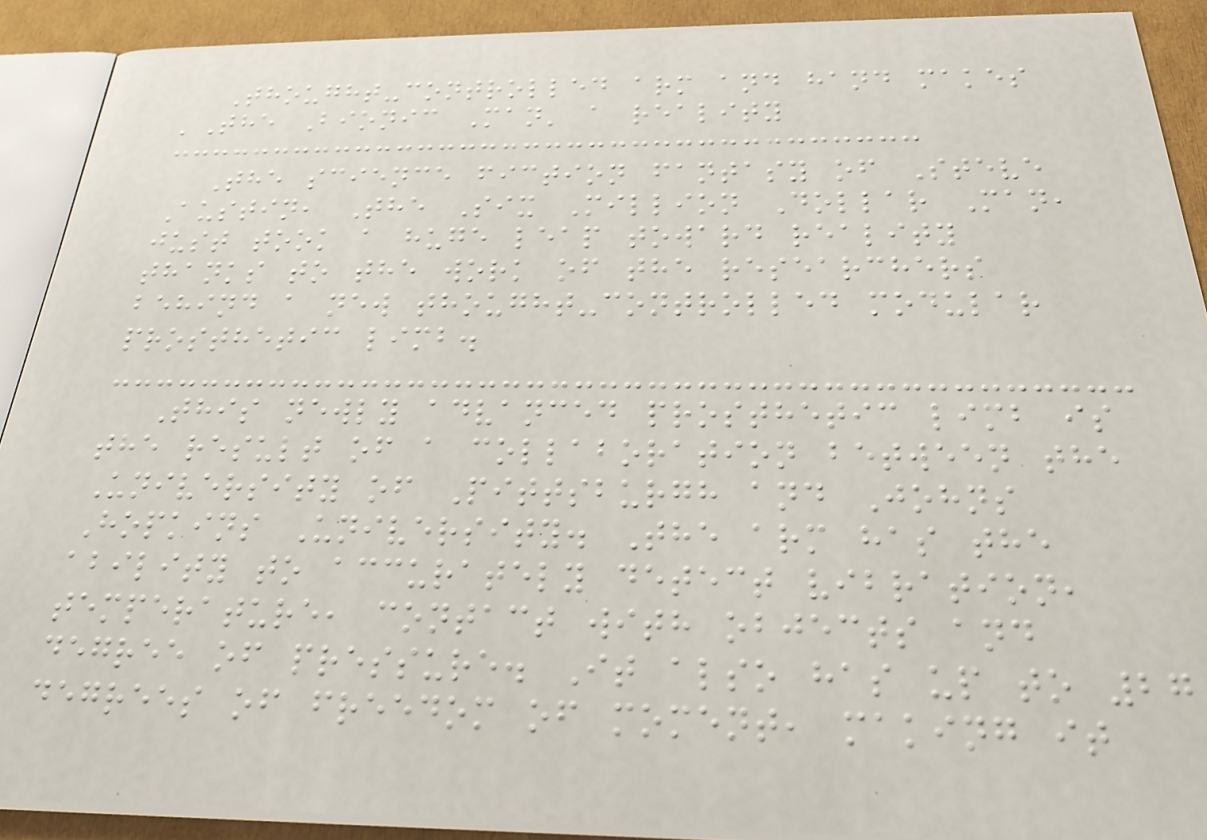Thought-controlled arm and hand makes
'The Bionic Man' a reality
The science fiction fantasy of Steve
Austin, The Six Million Dollar Man,
just took a huge leap toward reality
thanks to the work of the researchers
behind a new thought-controlled modular
prosthetic limb.
This newly advanced prosthetic limb is
the result of a collaboration between the
University of Pittsburgh and Johns
Hopkins University. The arm has the
ability to accurately detect vibration,
temperature, contact with objects and
degree of pressure. It also has up to 27
degrees of freedom of moment, making it
